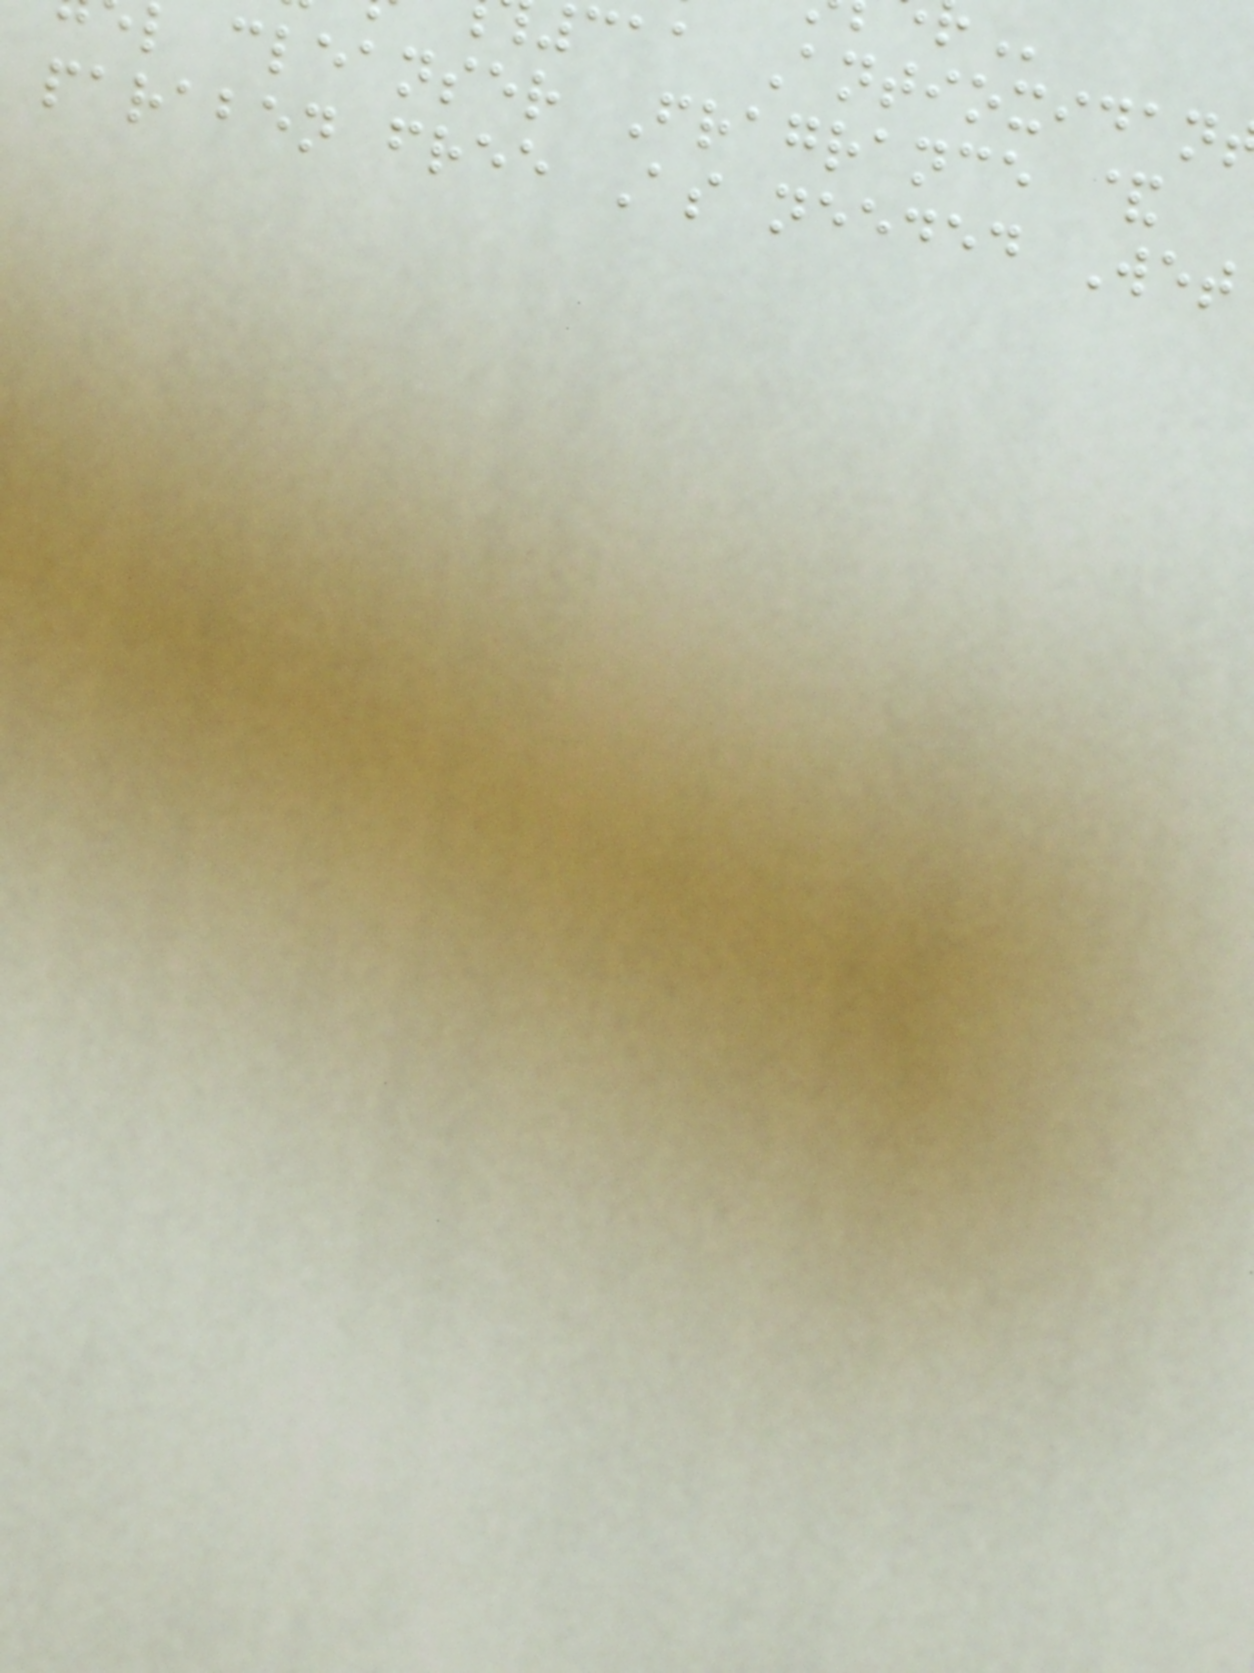caa Antioxidan
l cleanser Fragrance &
paraben free As needed Wet
